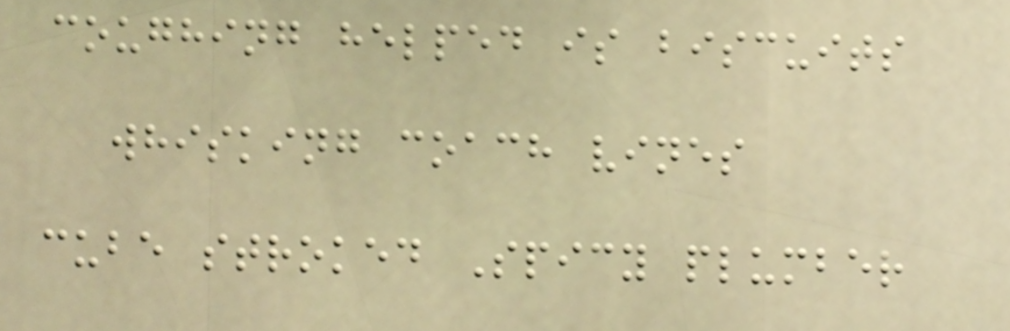coughing helped is biscuits
whisking coach vines
cube stroked Spicy plumber
